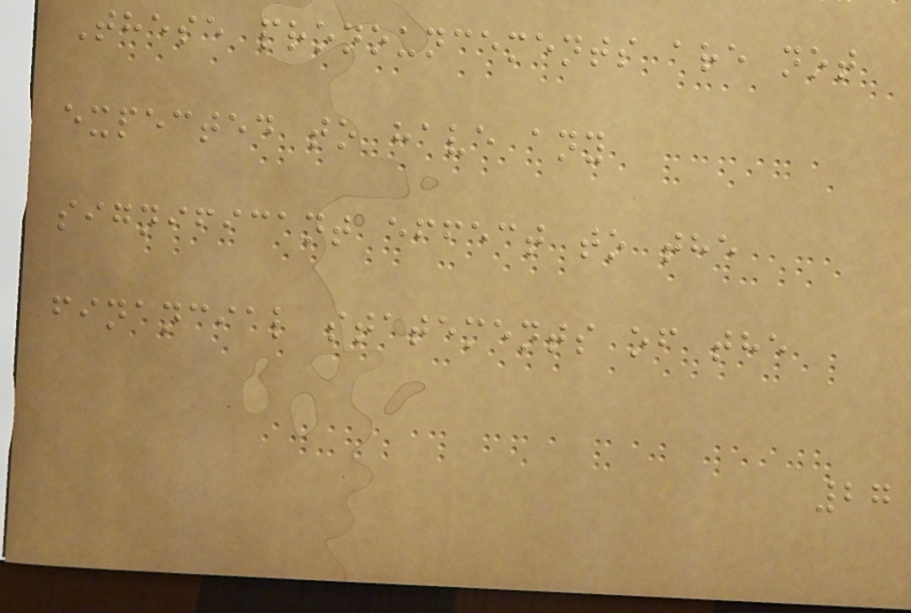These pronouncements are not
expected to have any
significant effect to the
financial statements of the
27
